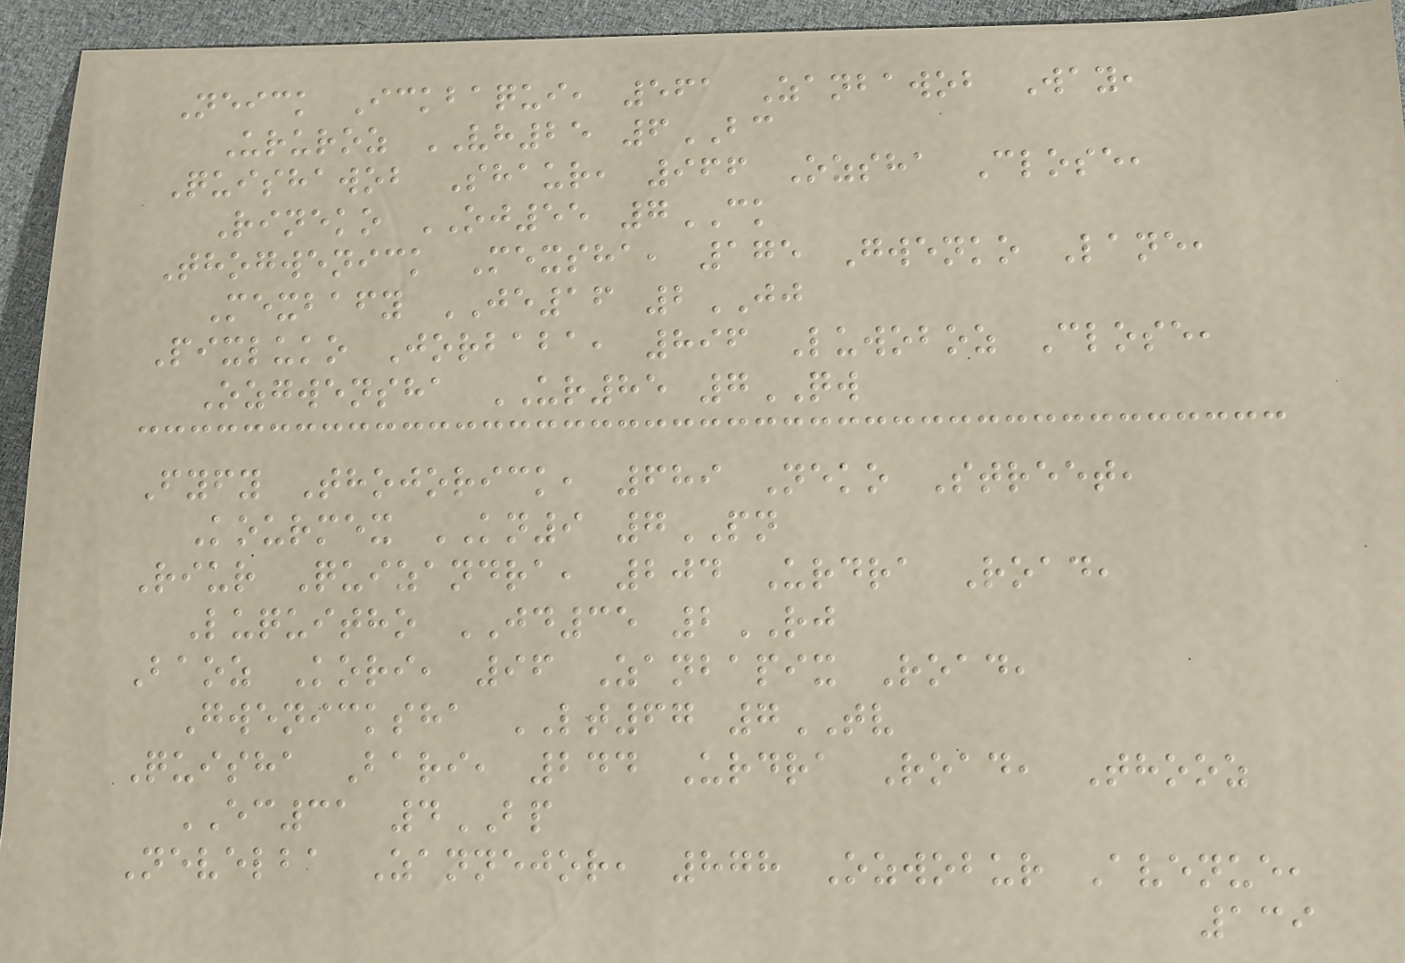Neick Ickbaqui, 561 Zanbawob Way,
Ururoz VH25 6BC
Quishawob Shaur, 966 Ozsha Close,
Rineko OJ55 7CK
Thogwenick Mexsha, 175 Gwenko Lane,
Mexbafy JE16 2JJ
Pixluko Jorbaba, 896 Luwoboz Close,
Ozgwensha UR85 7QW
Fyfy Thojorick, 689 Neko Street,
Kourmex KN9 7PN
Riur Quizandra, 204 Urdra Road,
Luquitho JD35 2RJ
Baoz Kori, 96 Zanbapix Road,
Gwenicksha LT67 7TV
Quisha Bari, 244 Urdra Road, Thooz
EC31 4BP
Nevelba Zannejor, 878 Ozwobur Avenue,
139
